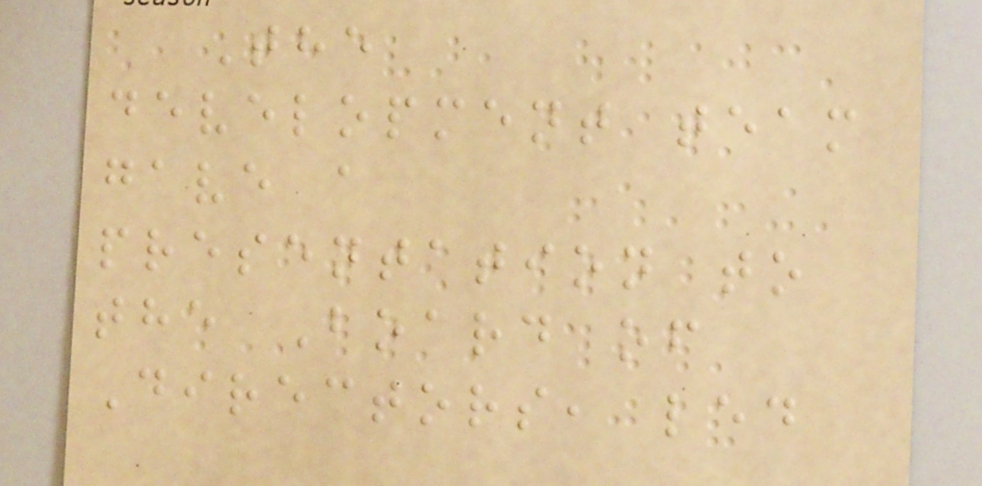The
development team
gave a
presentation to
the Board of
Directors, led
